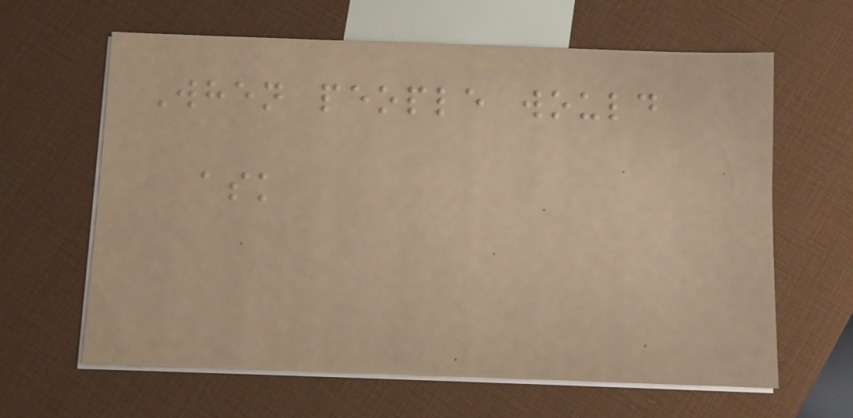When people would
ask
